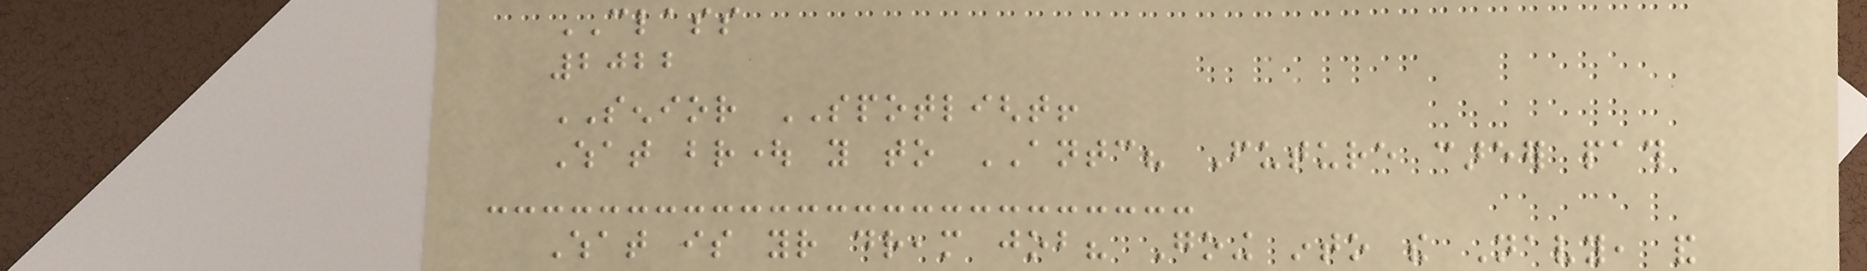CLASS
2022
SENIOR SPOTLIGHT!
What brought you to ANTC? Future career path
What is your dream job? Going into the Navy, and
